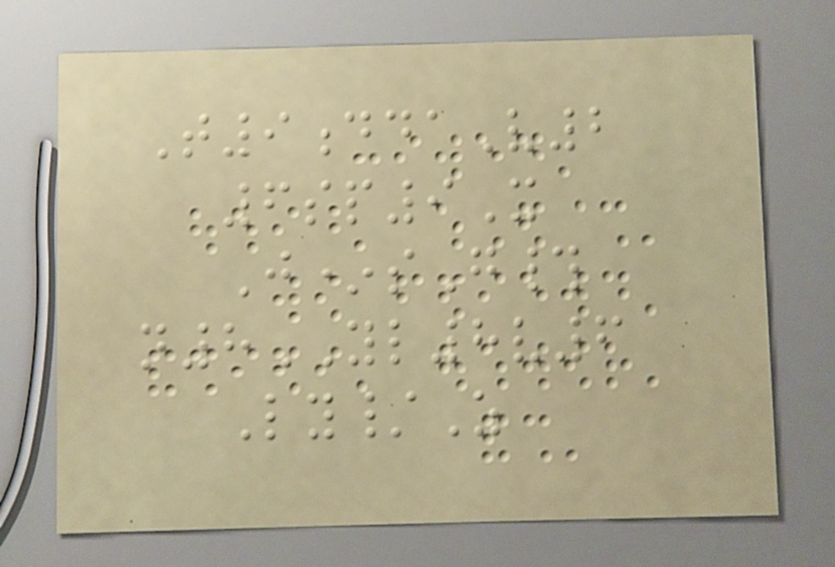T9ddaV2
6sp9X
J*sG#
n8YL8v6
Ly/Z
